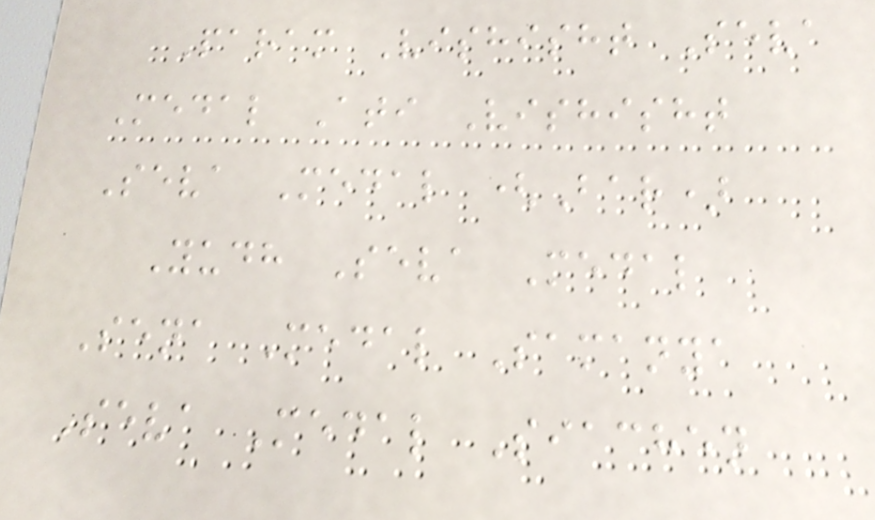Param Vishisht Seva
Medal Ati Vishisht
Seva Medal (Bar)
Yudh Seva Medal
Sena Medal Samanya
Seva Medal Siachen
